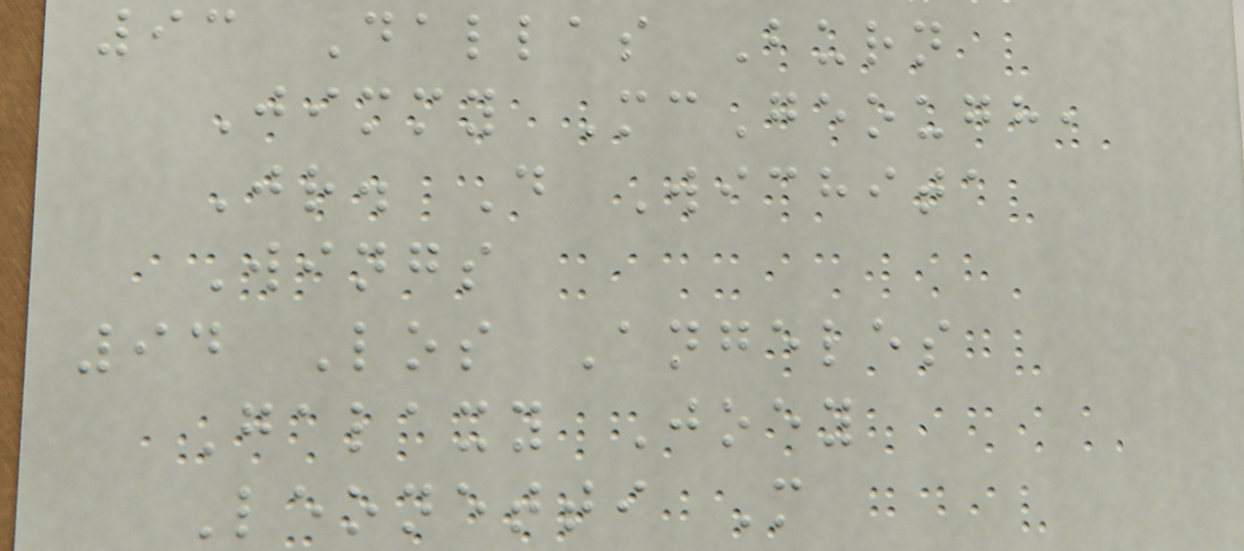93 Dallas Burn
Jimmy McGeough,
Jr. D Wichita
Wings
94 Los Angeles
Galaxy Joey
Leonetti M
